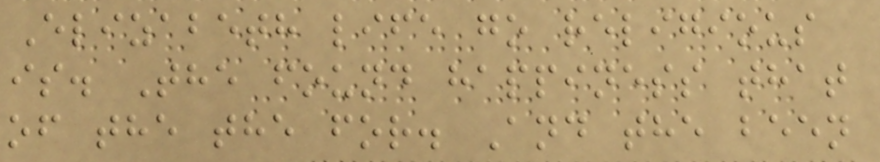Elizabeth life go religious
is. The found happiness that
of the the for. And the been
